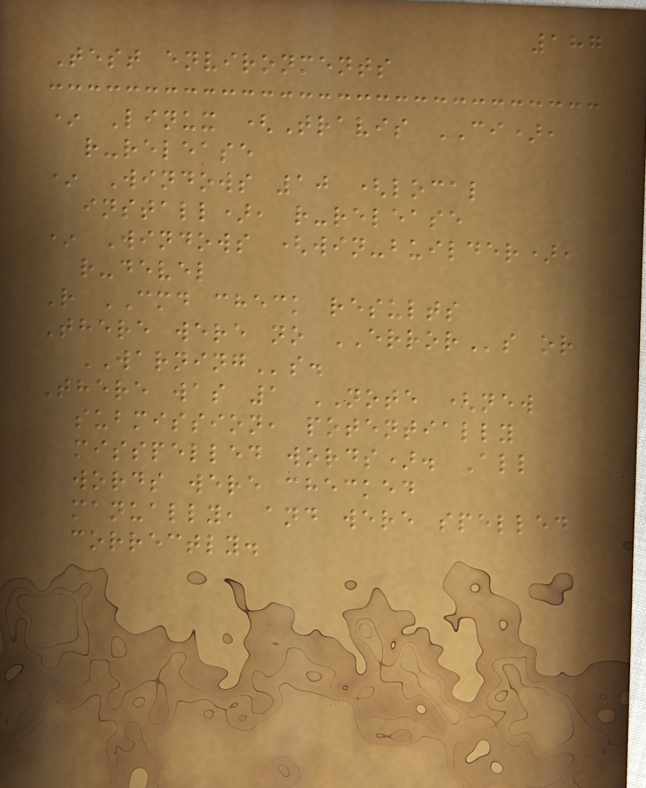187
Test environments
* Linux (Travis CI),
r-release
* Windows 10 (local
install), r-release
* Windows (win-builder),
r-devel
R CMD check results
There were no ERRORs or
WARNINGs.
There was 1 NOTE (new
submission, potentially
misspelled words). All
words were checked
manually, and were spelled
correctly.
